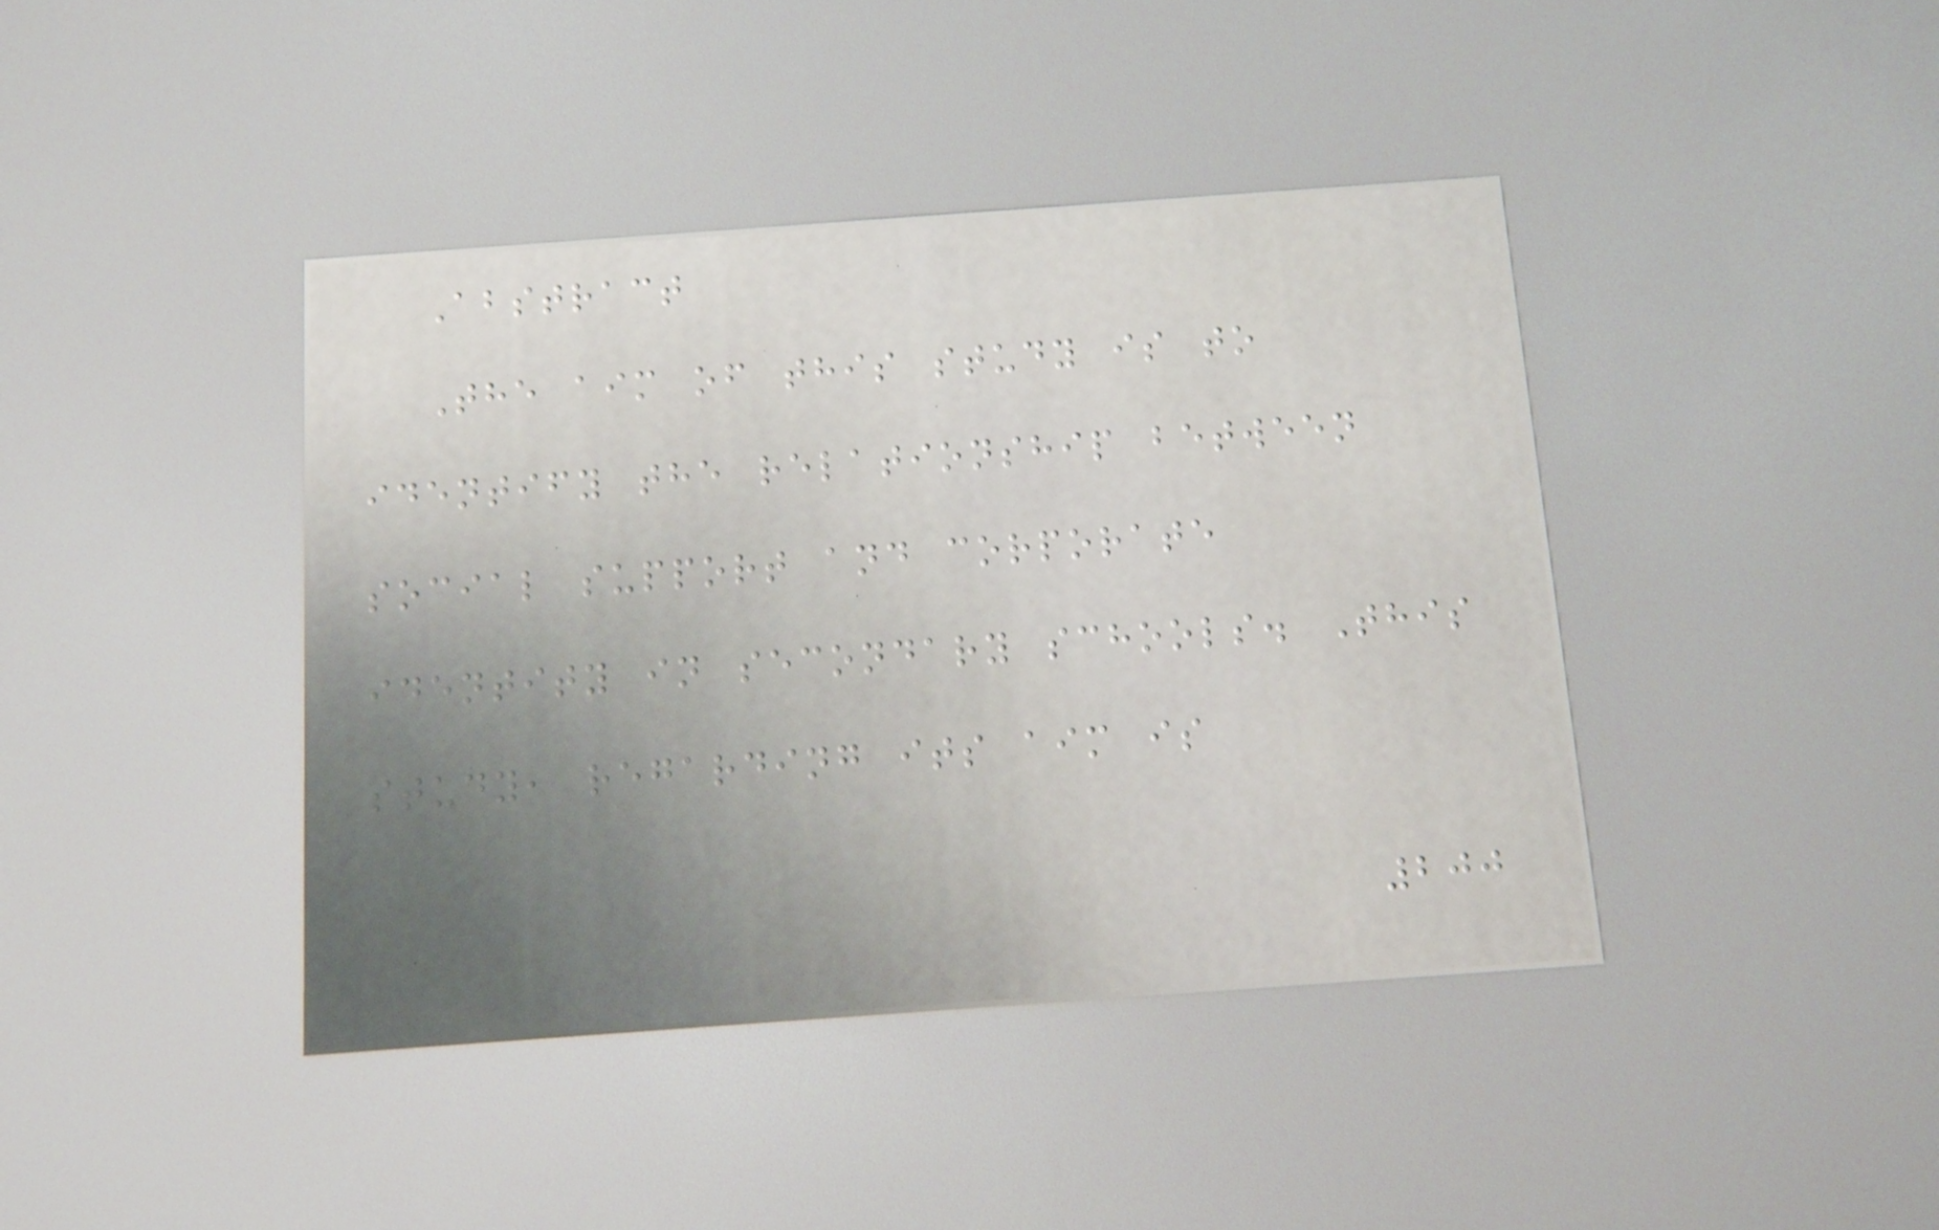Abstract
The aim of this study is to
identify the relationship between
social support and corporate
identity in secondary schools. This
study, regarding its aim is
200
